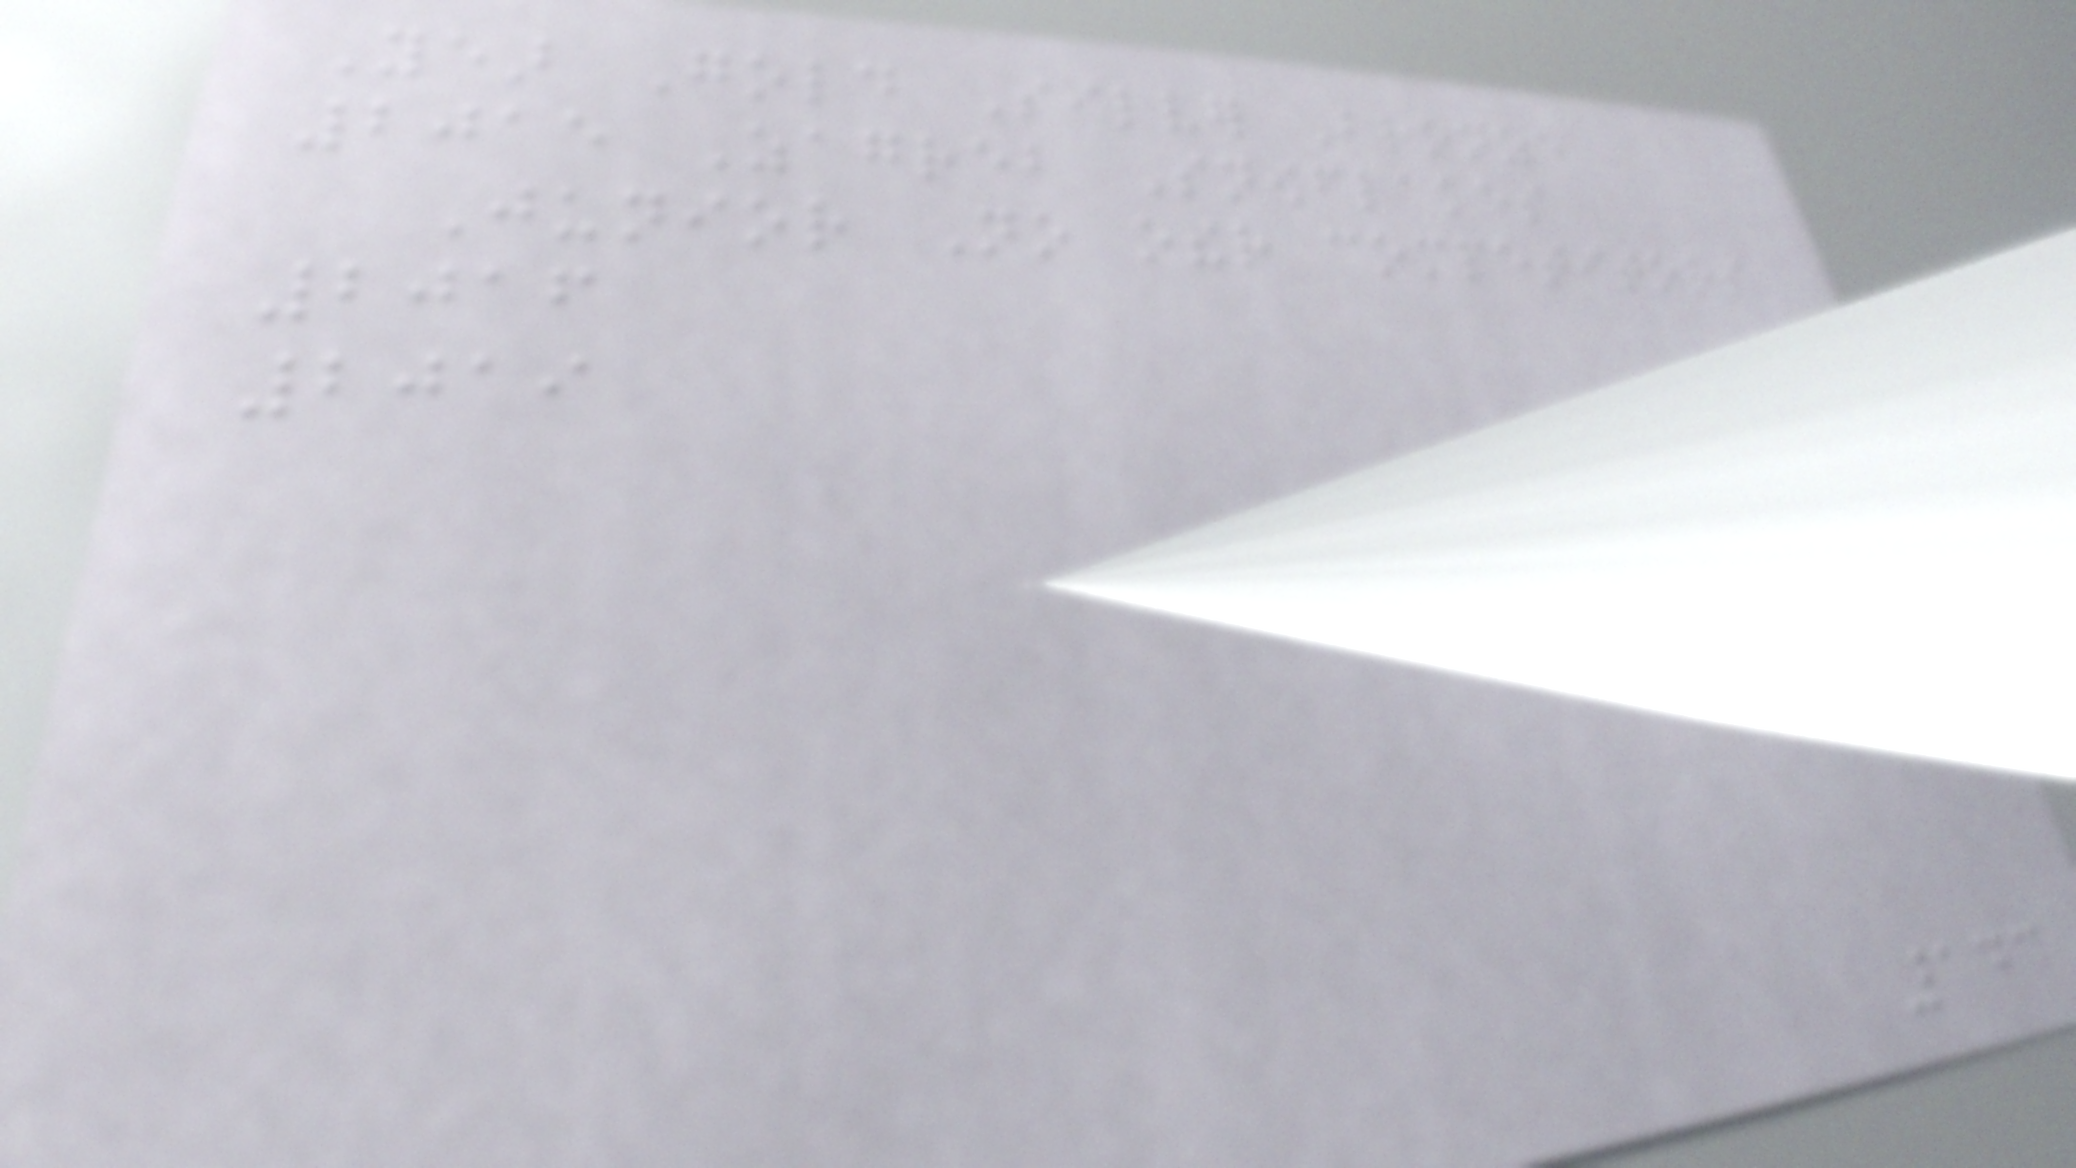Year Gold Silver Bronze
2015 Zagreb Snowflakes
Junior No other competitors
2016
2019
143
